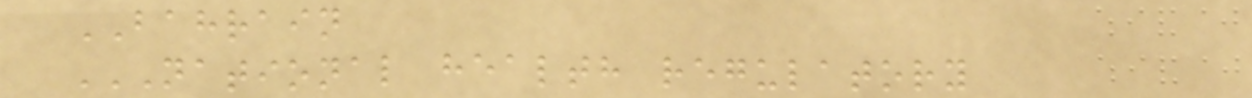BAHRAIN
NATIONAL HEALTH REGULATORY
